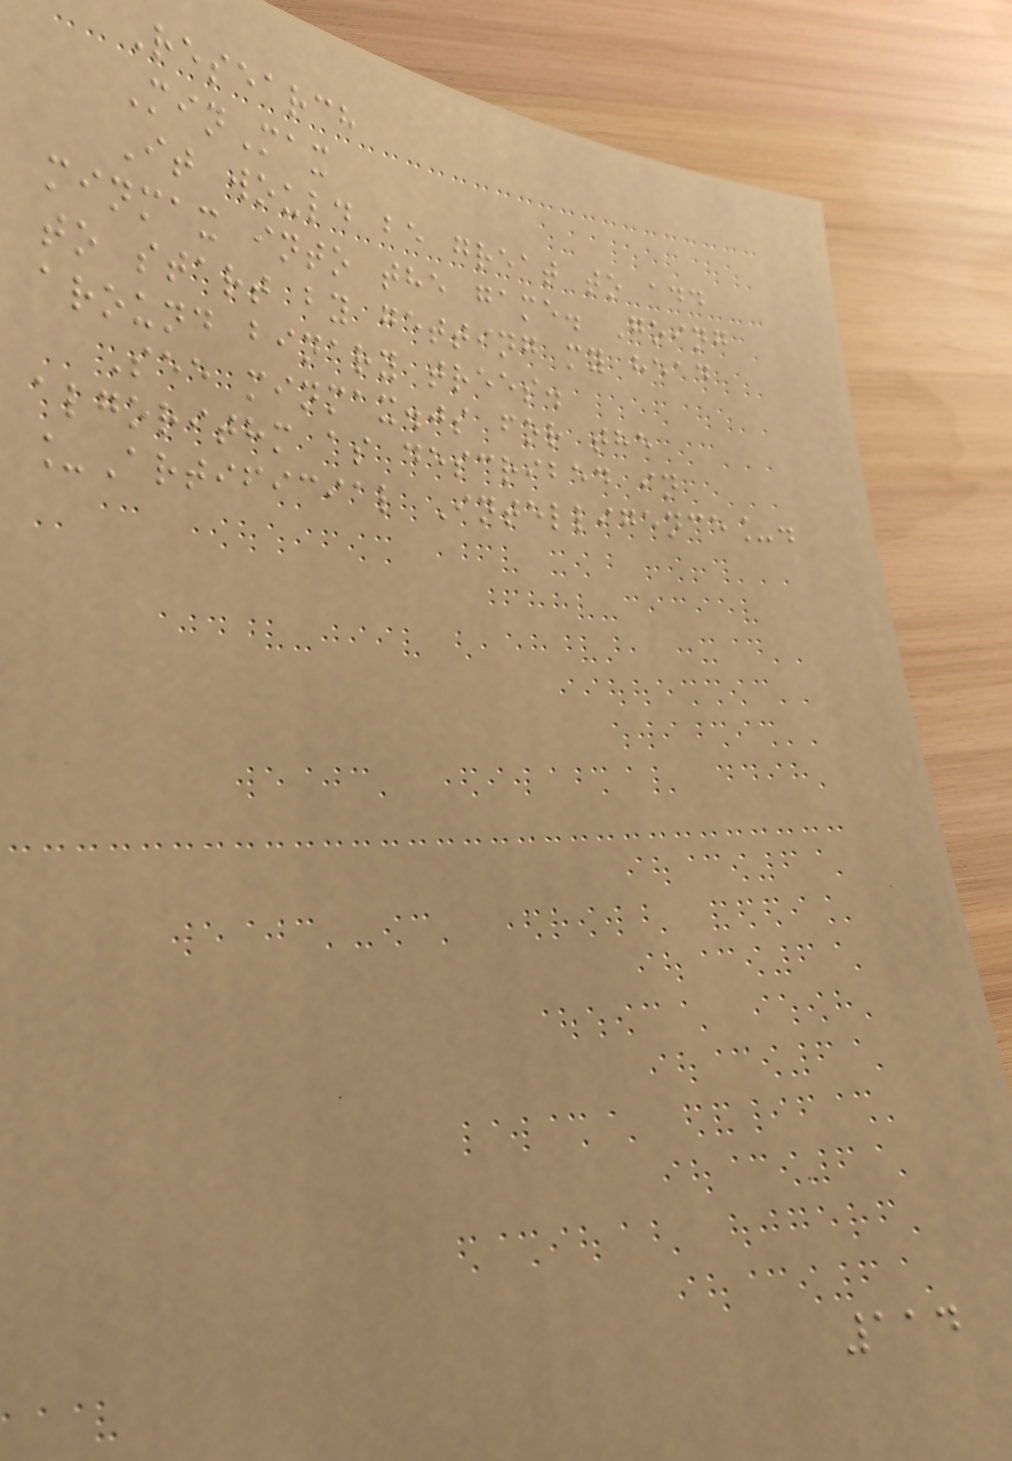Research
MinMax
It would be great to add
minmax into the game. Going
to start by getting my head
around binary trees.
See minmax.js for the
algorithm as described in
_Artificial Intelligence_.
114
